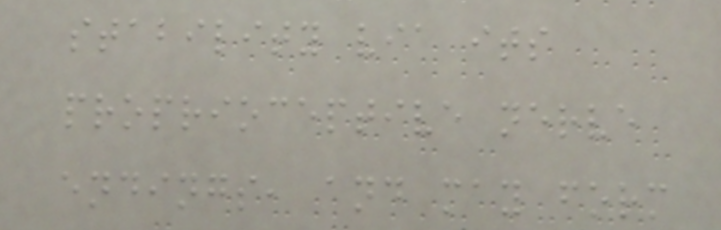stability via its
proprioceptive nerve
endings, and may form
